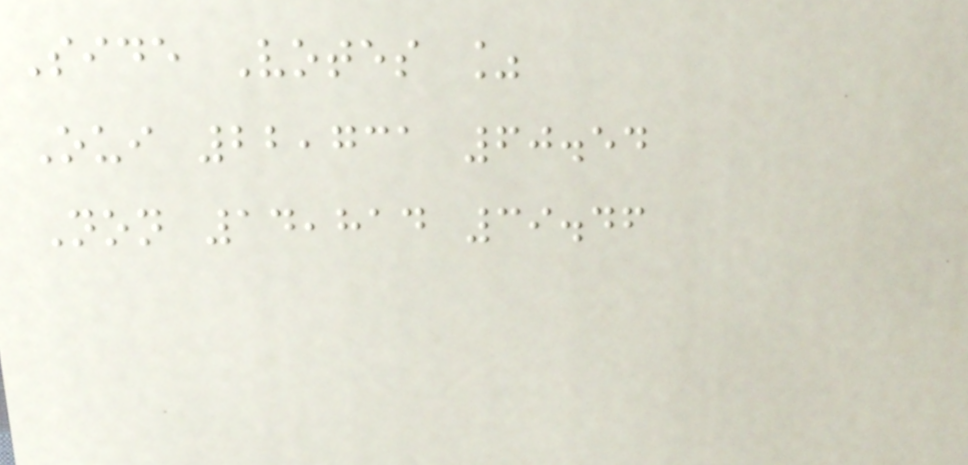Side Votes %
Oui 22,731 60.54
Non 14,814 39.46
